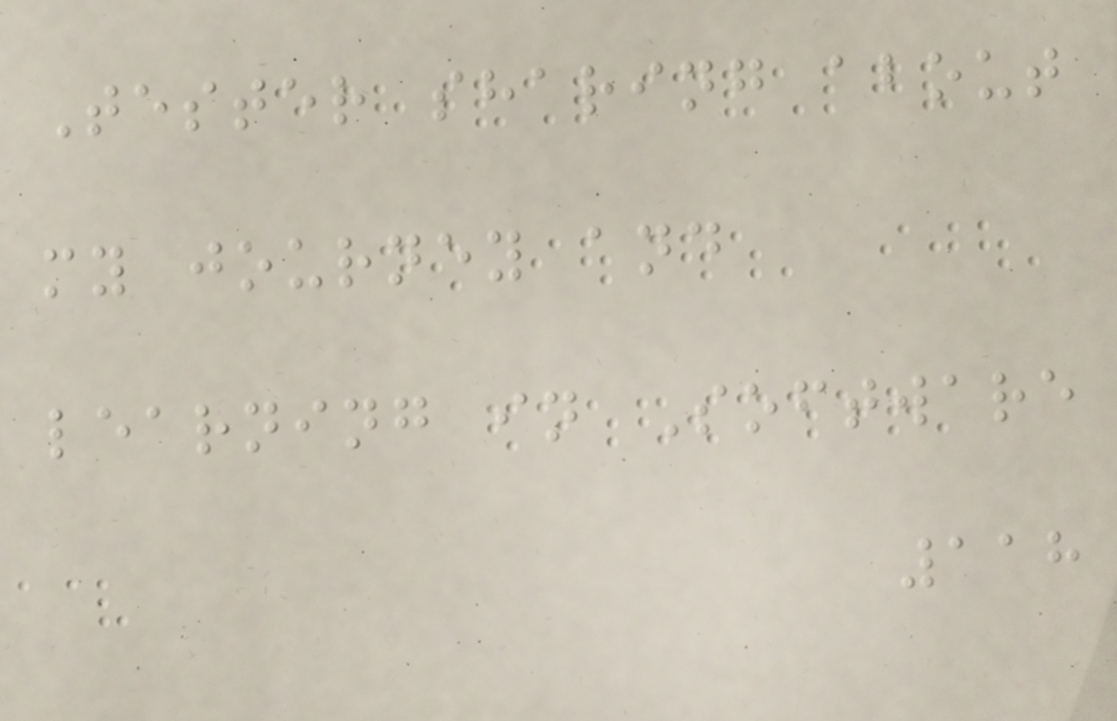Tester sharing about
my journey and
learning in Software
118
